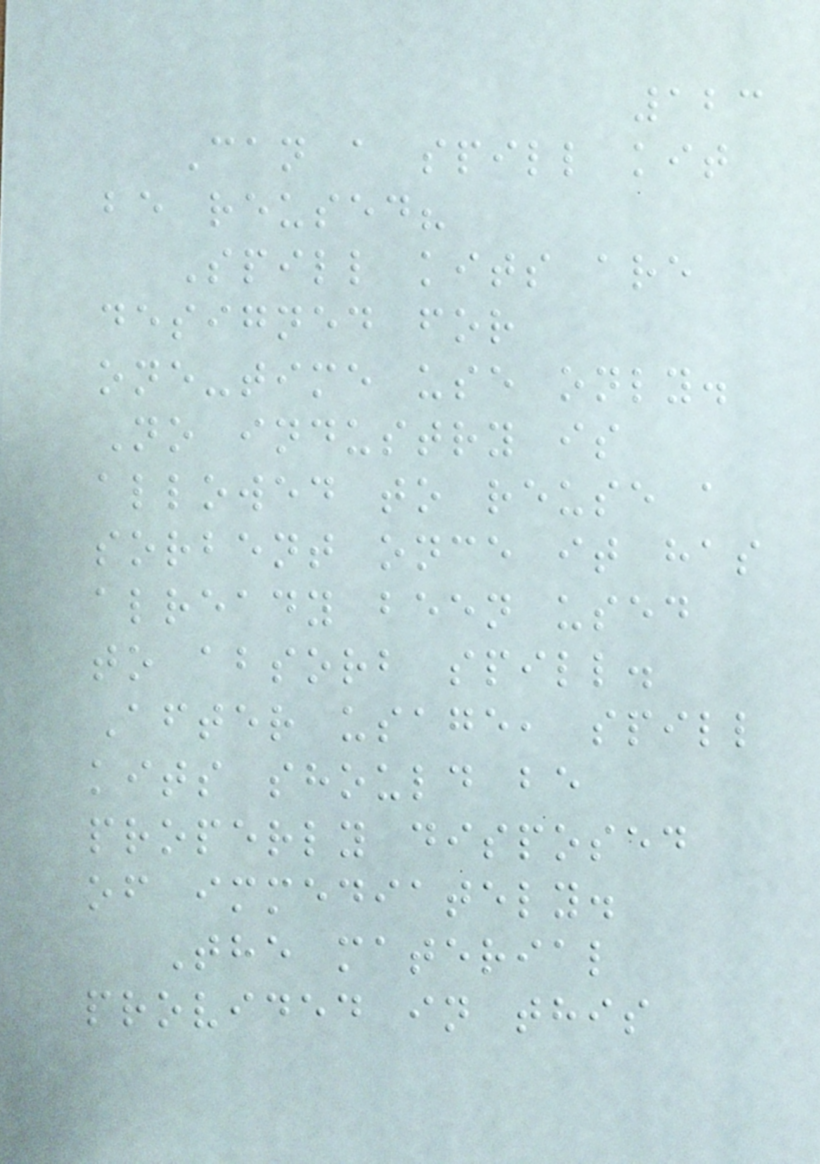123
Can a spill kit
be reused?
Spill kits are
designed for
one-time use only.
No industry is
allowed to reuse a
sorbent once it has
already been used
to absorb spill.
After usage, spill
kits should be
properly disposed
of immediately.
The material
provided in this
